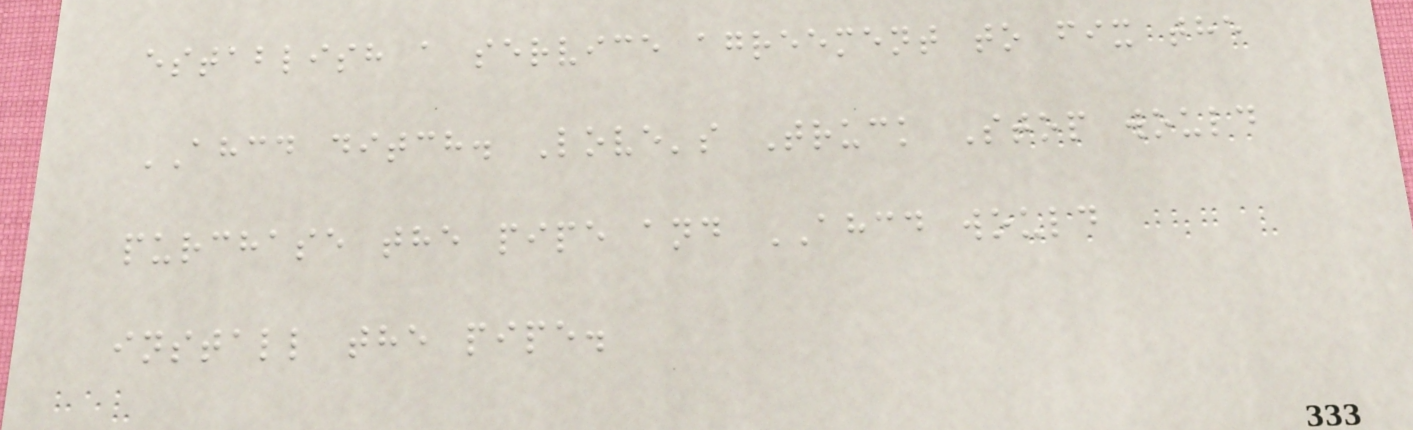establish a service agreement to fix the
AHCD ditch. Love's Truck Stop would
purchase the pipe and AHCD would
install the pipe.
